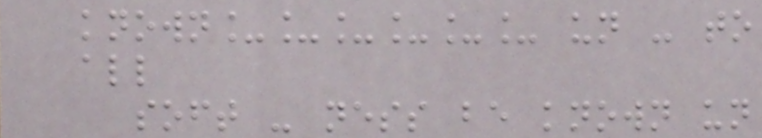known______ un - to
all
soft - ness be known un
